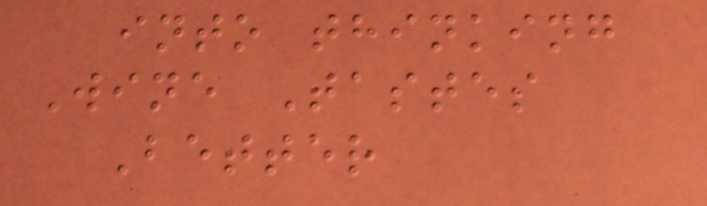into thinking
Wine Tastes
Better
